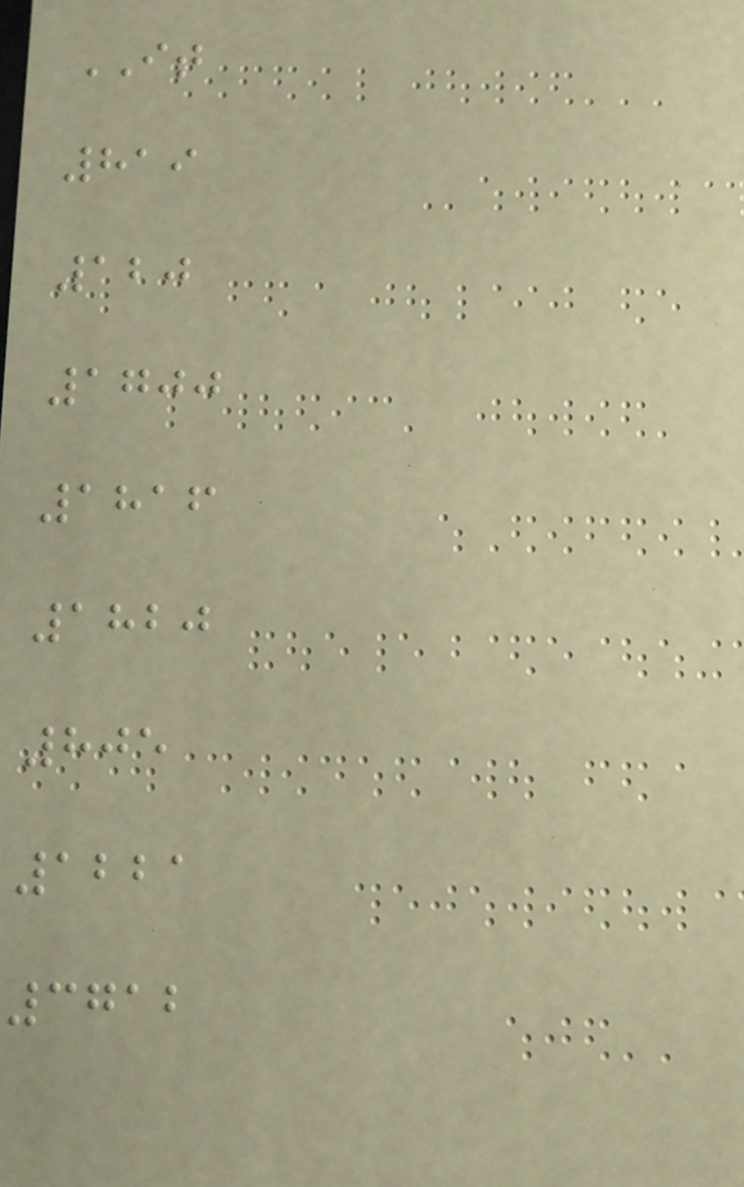IT
819
120
1700
1816
1820
805
1221
3712
